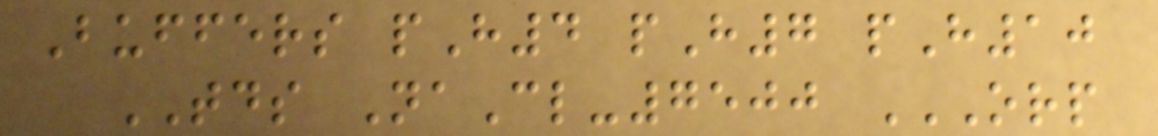Buffers pH4 pH7 pH10
TDS NaCl-7500 ORP
